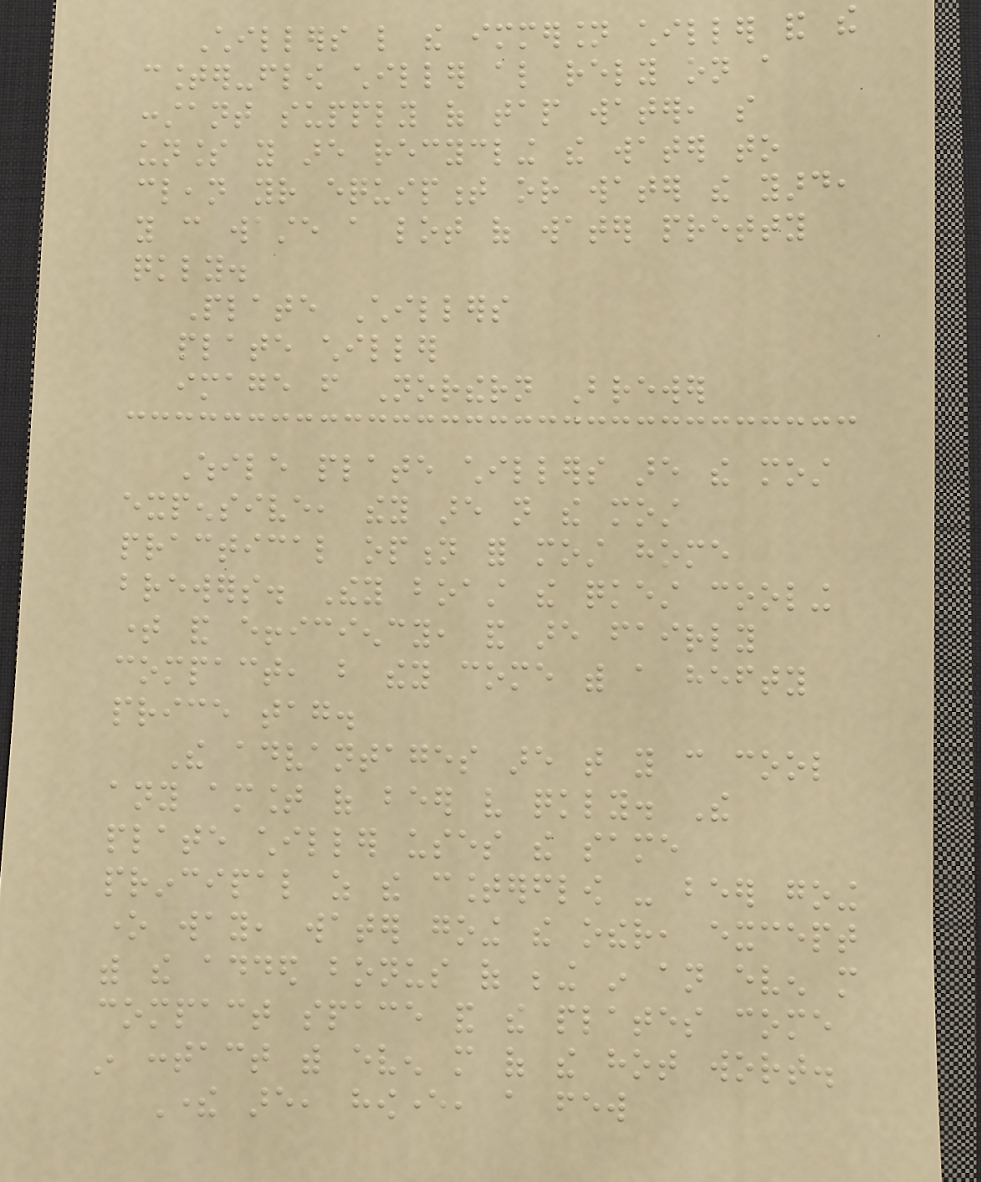Chillers like the immersion chiller and the
counter-flow chiller also rely on a
constant supply of tap water, so
unless you are recycling the water to
clean your equipment or water the yard,
you can waste a lot of water pretty
quickly.
Plate Chillers
plate chiller
image from Northern Brewer
While plate chillers are the most
expensive, they are not the most
practical option for most home
brewers. They boast the quickest cooling
time and efficiency, and are fairly
compact, but they come with a hefty
price tag.
The advantages are that you can cool
any amount of beer very quickly. The
plate chiller uses the same
principal as the counterflow - beer going
one way, water going the other, except
with the added bonus of being in an even more
compact space and the plates come
in contact with even more of the hot wort.
There are, however, a few
